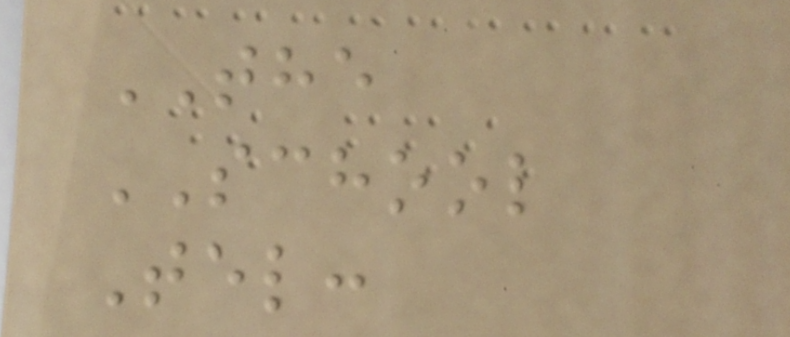THE
SCHOOL
Tel:
